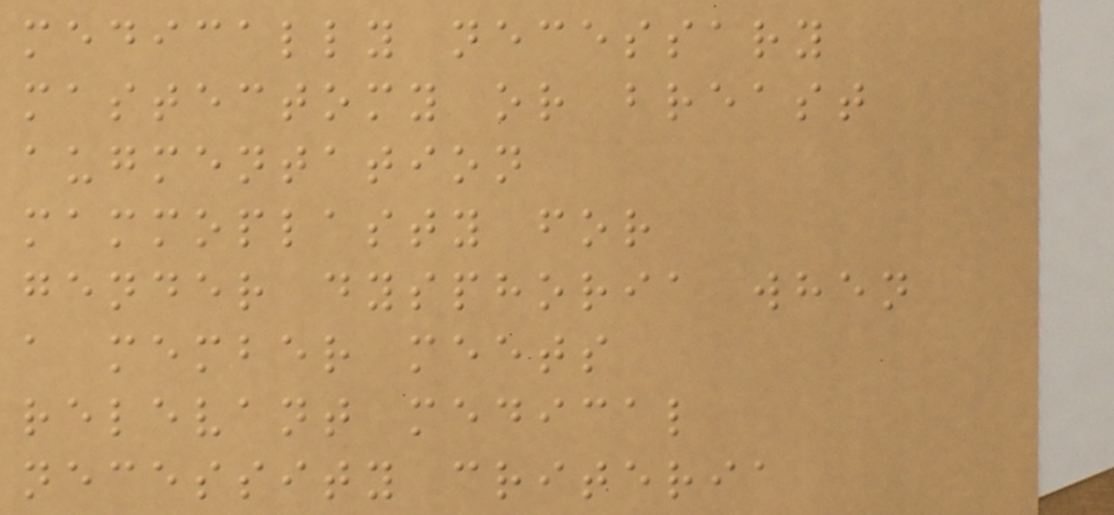medically necessary
mastectomy or breast
augmentation
mammoplasty for
gender dysphoria when
a member meets
relevant medical
necessity criteria
